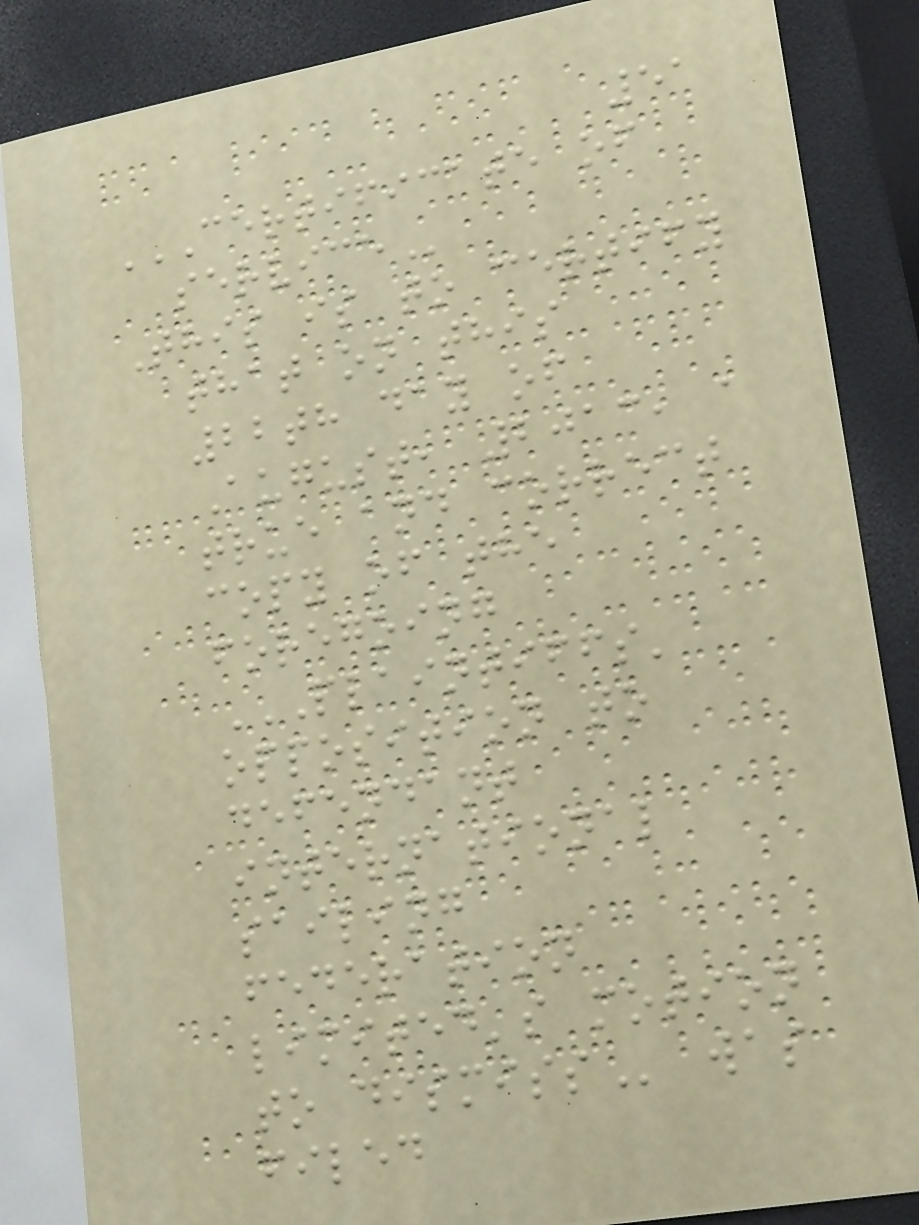51
CERTIFICATE OF
SERVICE
This is to certify
that on this
22th day of
August, 2013, a
true and correct
copy of the
foregoing
PLAINTIFFS'
OPPOSITION TO
DEFENDANT
INTERNATIONAL
SAILING
FEDERATION
LIMITED'S MOTION
TO DISMISS was
filed
